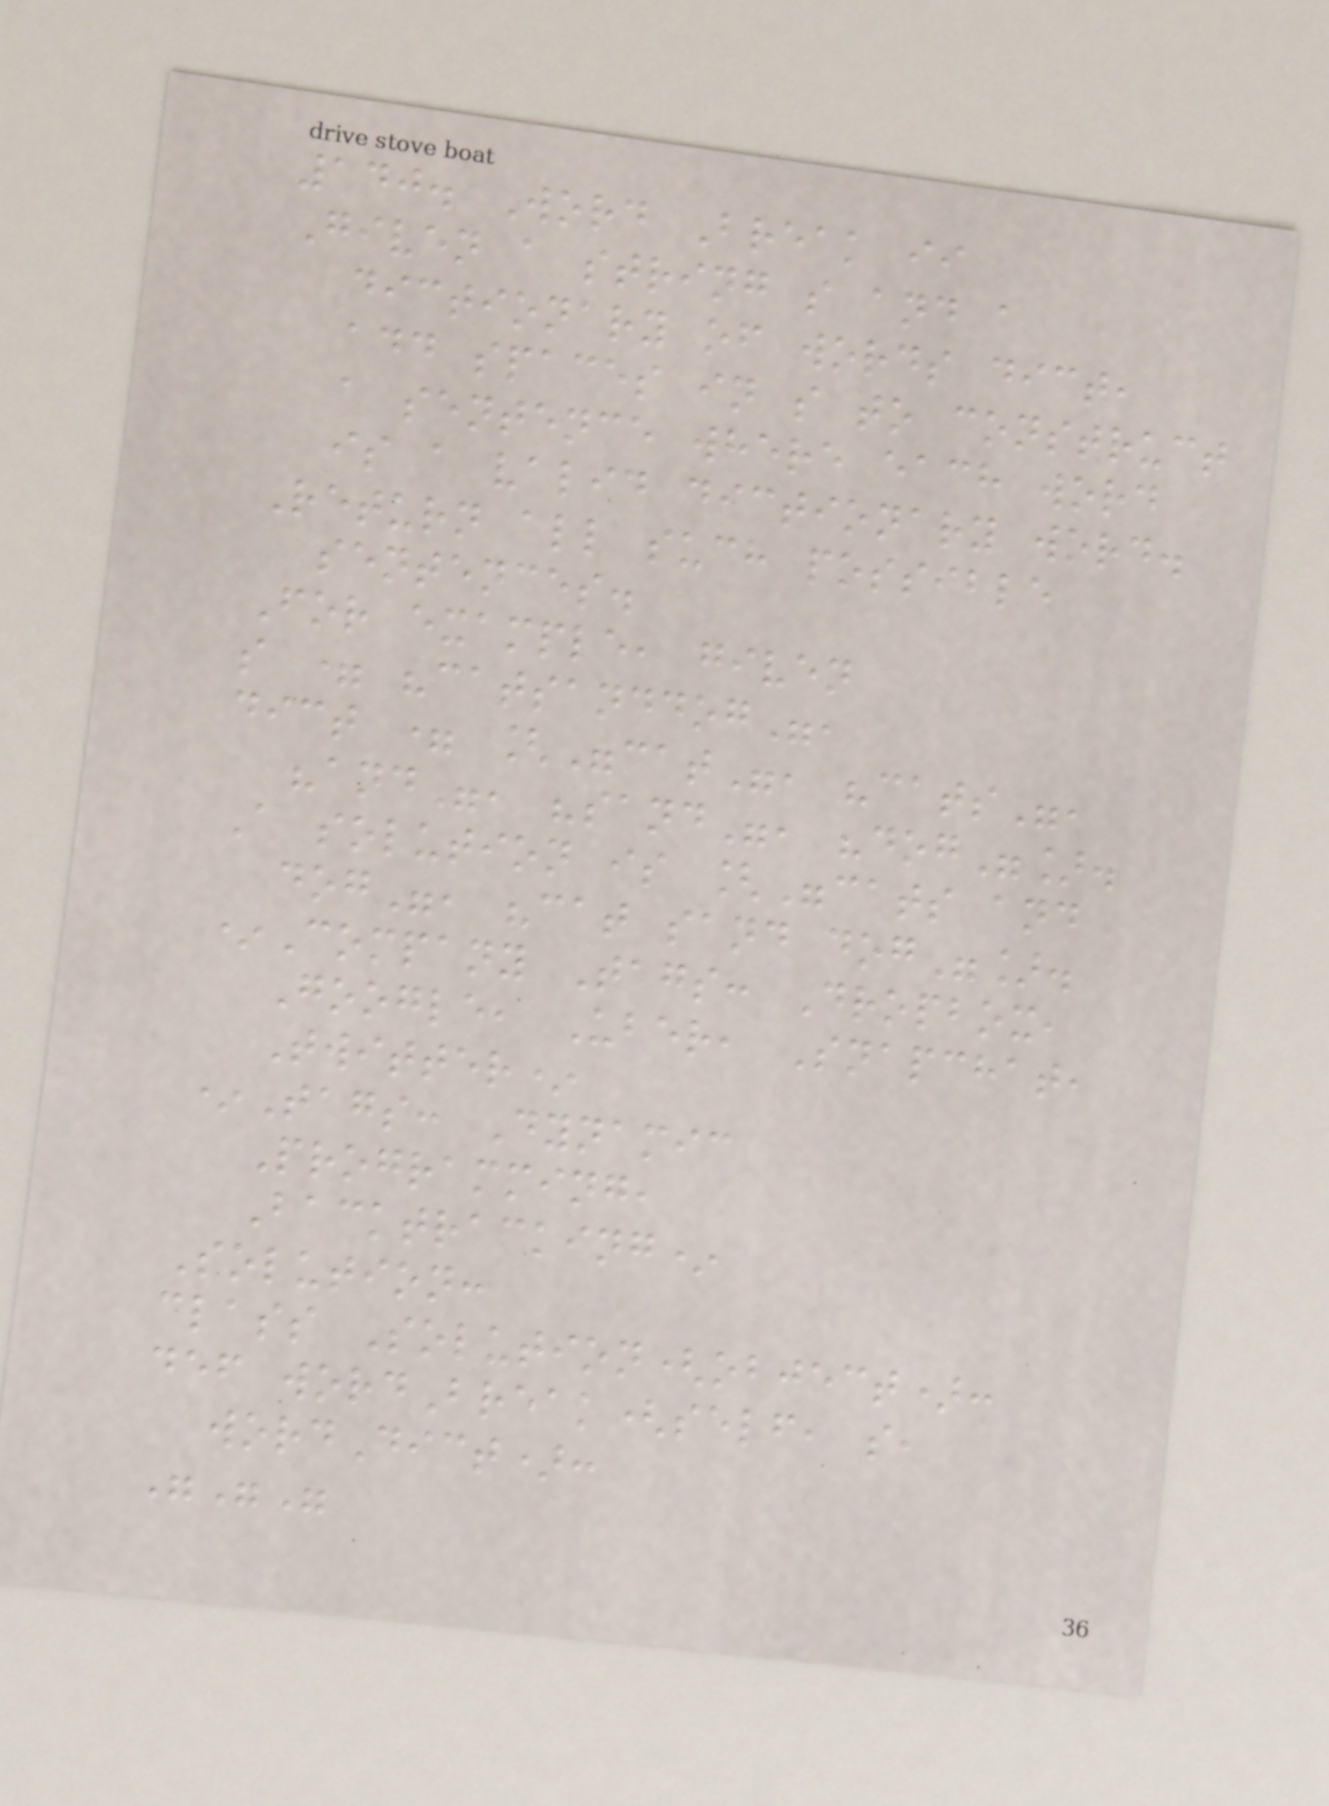140. Word Break ii
Given a string s and a
dictionary of words dict,
add spaces in s to construct
a sentence where each word
is a valid dictionary word.
Return all such possible
sentences.
For example, given
s = "catsanddog",
dict = ["cat", "cats",
"and", "sand", "dog"].
A solution is ["cats and
dog", "cat sand dog"].
*Company Tags: Dropbox,
Google, Uber, Snapchat,
Twitter*
*Tags: Dynamic
Programming,
Backtracking*
Solution:
class Solution(object):
def wordBreak(self, s,
wordDict):
"""
